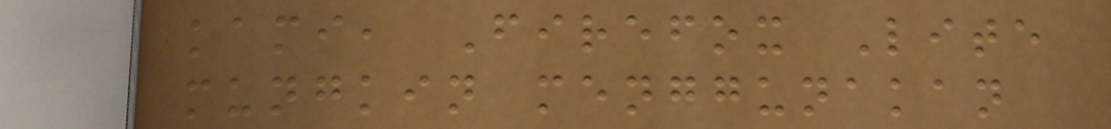kami, Firefox Lite
mungkin menggunakan
